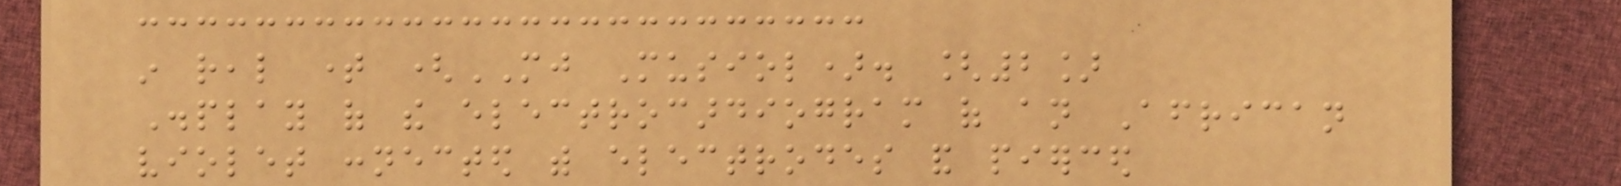in real time (MJ Musiol). [2]
Display of the electrocardiogram of an African
violet connected with electrodes and pierced
